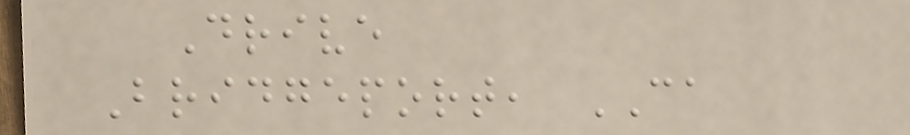Drive
Bridgeport, CA
